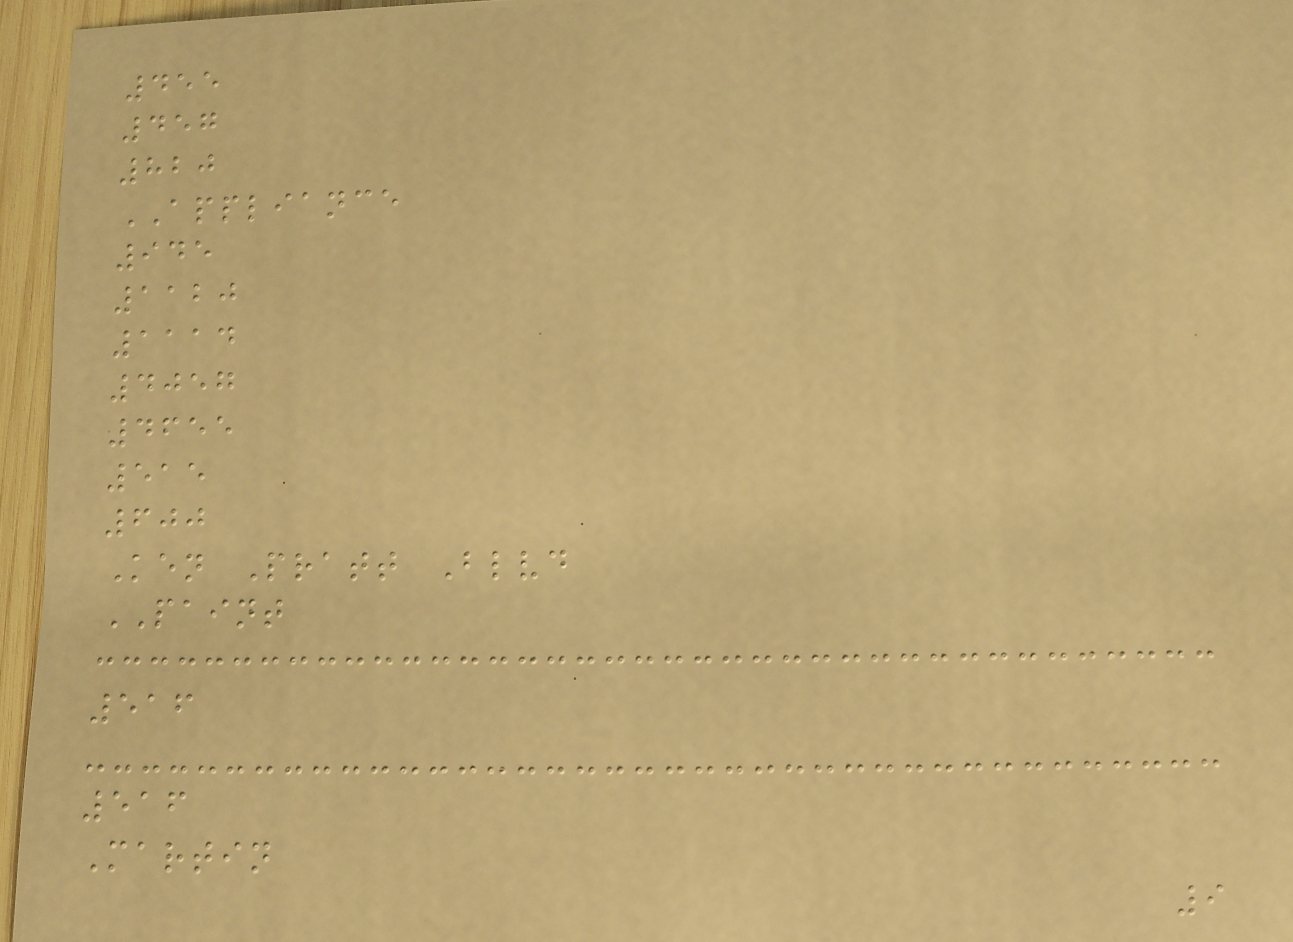455
457
820
APPLIANCE
945
1120
1114
4057
4655
515
600
Ken Pratt Blvd
PAINT
516
516
Martin
9
